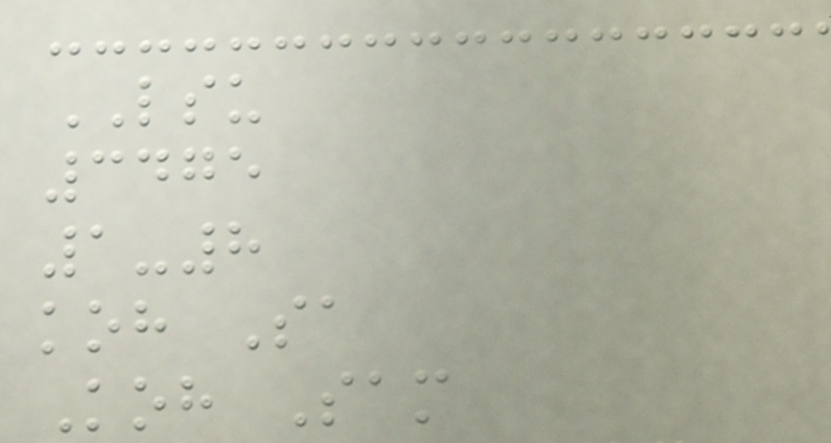LSU
3475
1-8
koh Sa
Koh Sam
